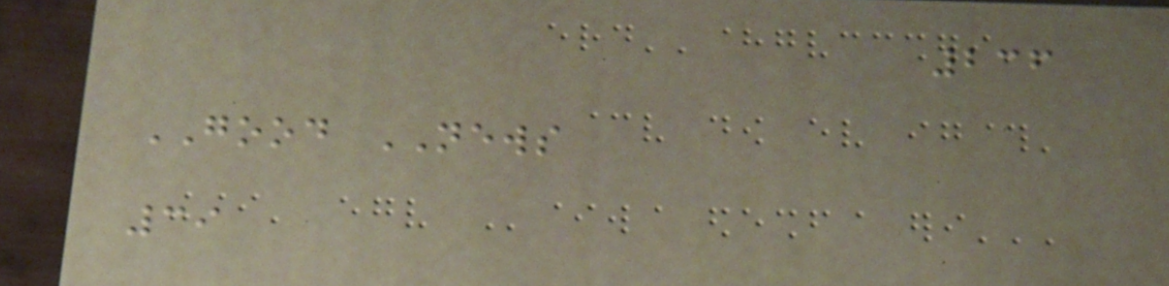236
GOOD NEWS
39
